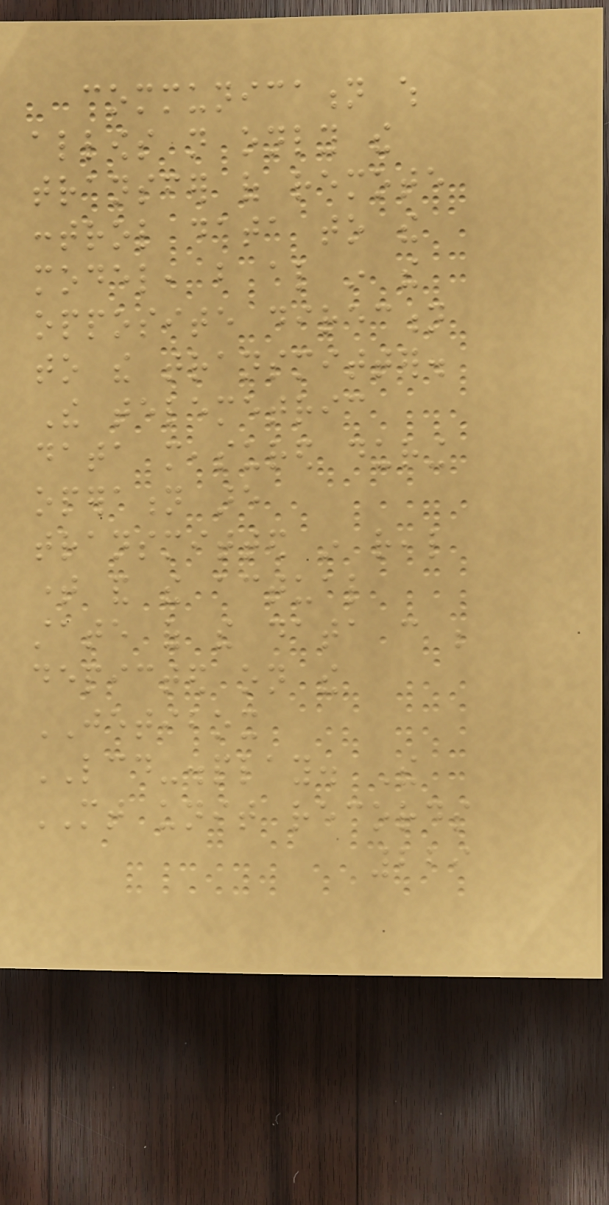communication which
allows not only the
transfer of remote
control data to the
model, but also in the
opposite direction
to the transmitter.
The telemetric
data measured during
operation are
transmitted in real
time and the actual
state of the data can be
depicted on the
JETIBOX
LCD-display. The
MT unit records
229
